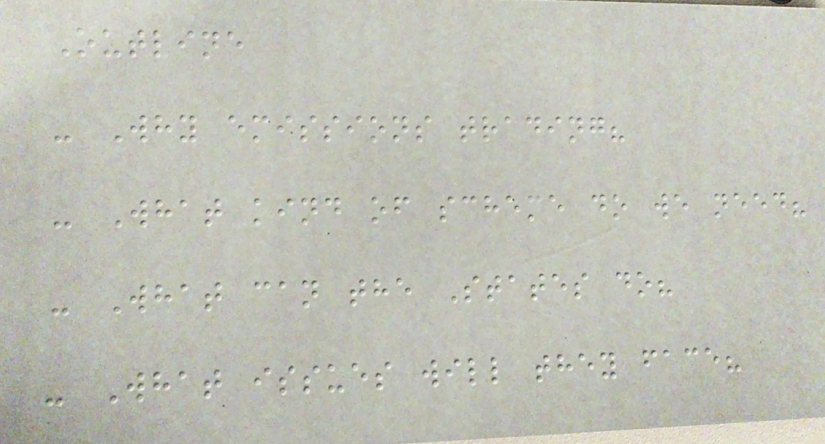Outline
- Why emissions trading?
- What kind of scheme do we need?
- What can the States do?
- What issues will they face?
